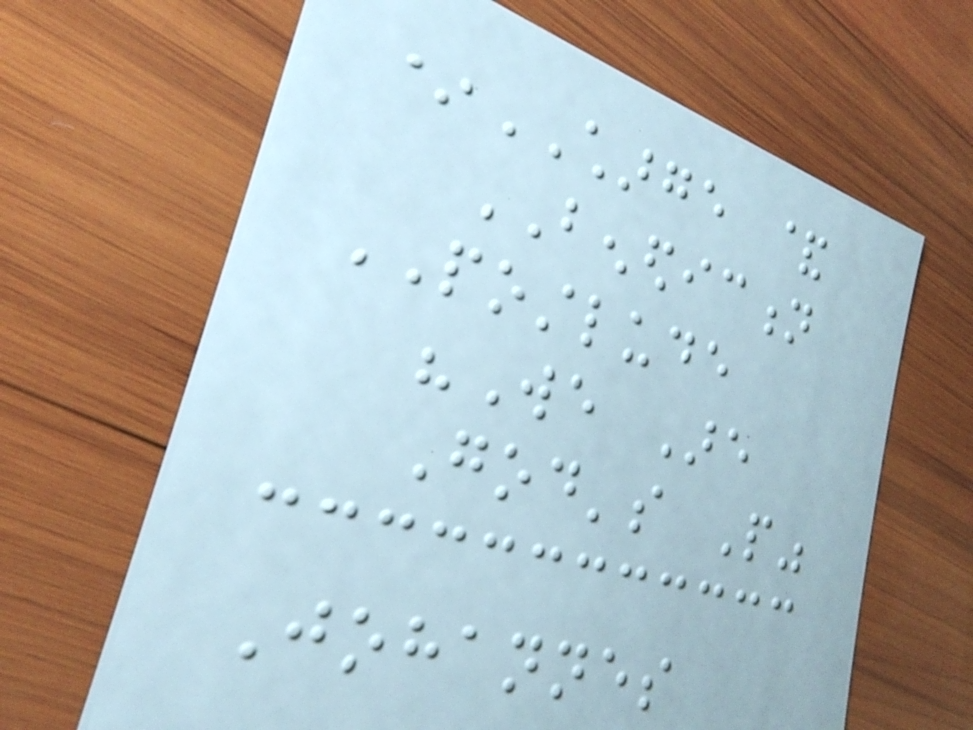*CHARGE &
BENEDICTION
POSTLUDE
"We Are
God's People"
Johannes
